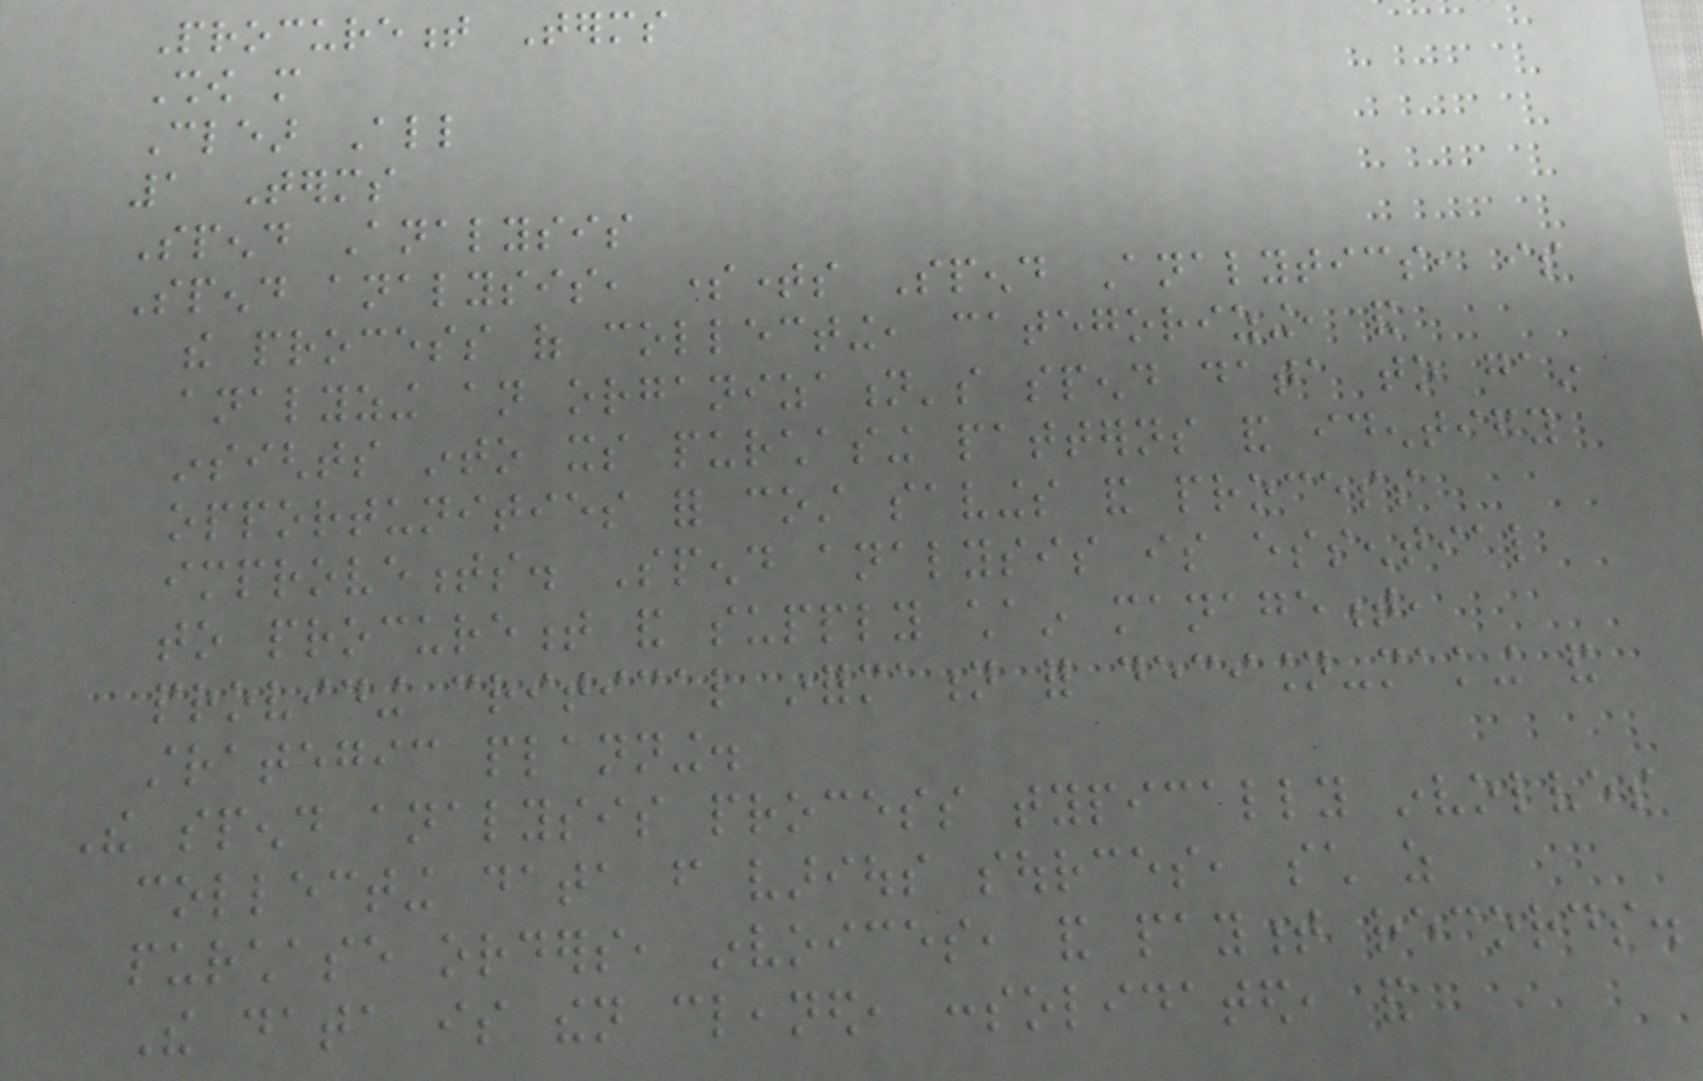Procurement Terms
Show more
Clear All
1 Terms
Spend Analysis
Spend analysis, sometimes Spend Analytics, is
the process of collecting, categorizing, and
analyzing an organization's spend data to gain
insights into its purchasing patterns and identify
opportunities for cost savings and process
improvements. Spend analysis is essential
to procurement and supply chain management,
providing critical information for decision-making and
strategic planning.
The spend analysis process typically involves
collecting data from various sources, such as
purchase orders, invoices, and payment records.
The data is then cleaned, consolidated, and
